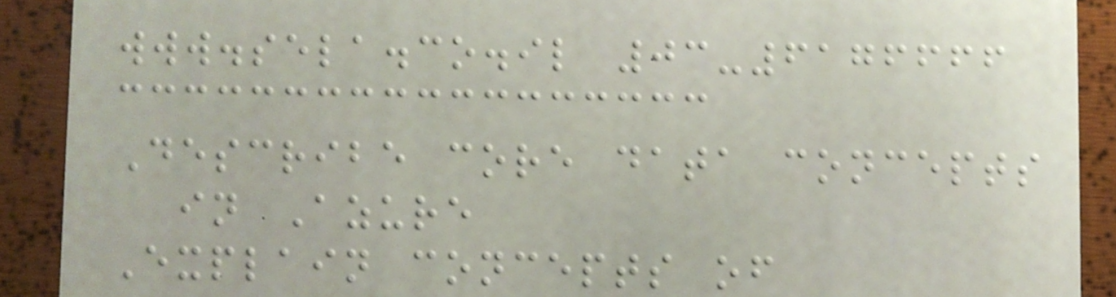www.sela.co.il 03-6176666
Describe core data concepts
in Azure
Explain concepts of
